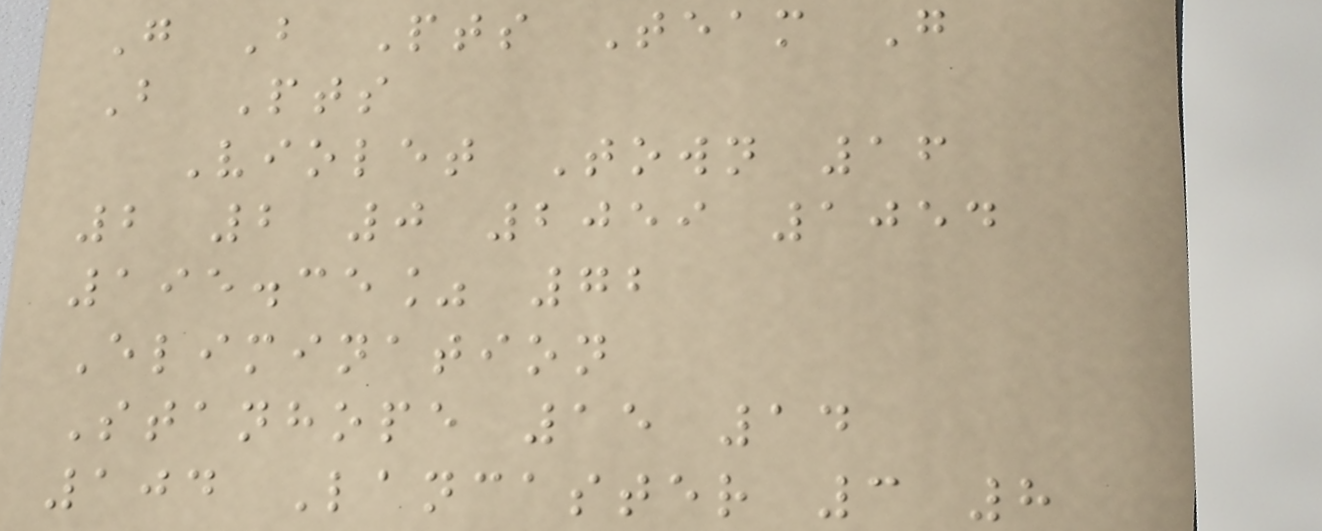G B Pts Team G
B Pts
Violet Town 16
2 2 0 2059 1054
195.35% 72
Elimination
Stanhope 15 14
104 Lancaster 3 8
